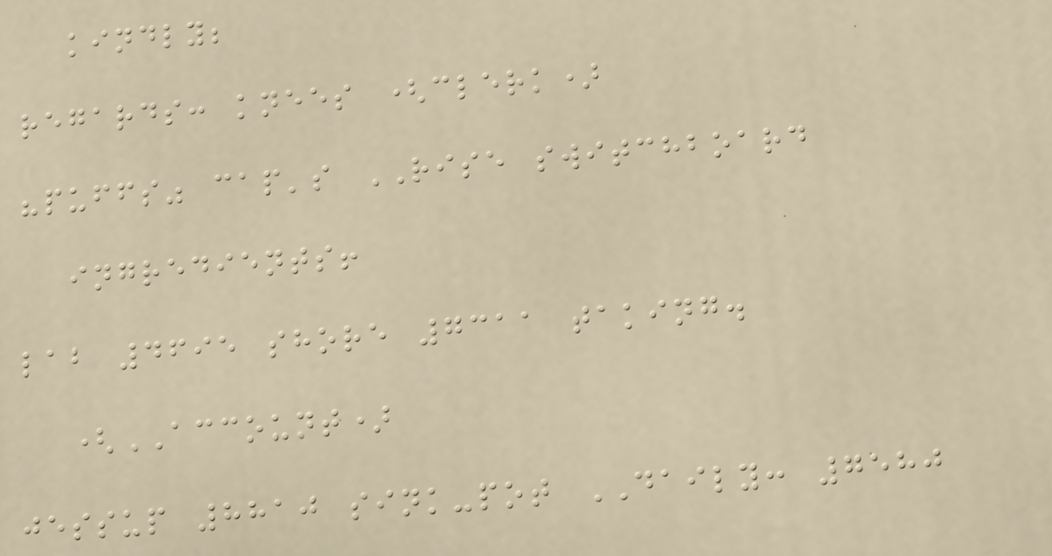kindly;
regards: knees (clerk)
"puffs" cap's RISE switchboard
ingredients!
lab 4695 shore 7311 taking.
(ACCOUNT)
jessup 8810 sink-pot DAILY: 7580
